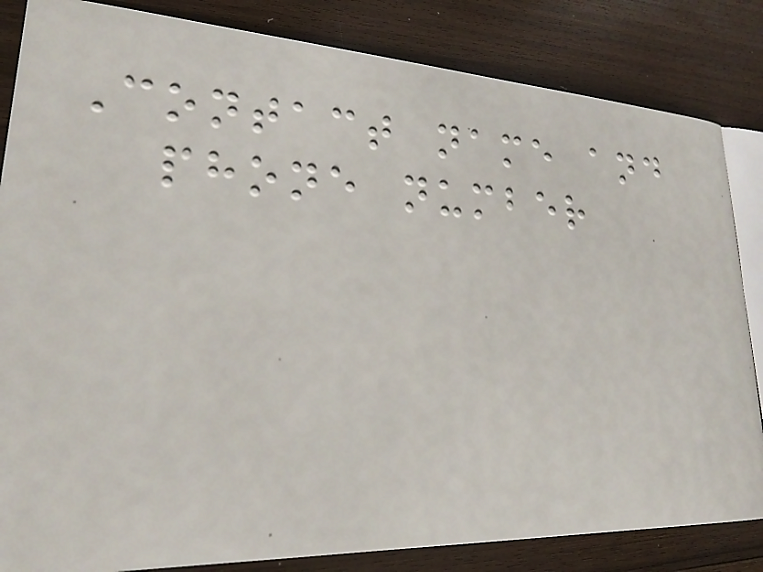Contact name and
phone number
